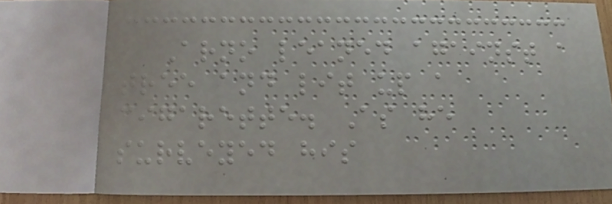Arno leaned against a
tree and lit up a
cigarette. As he
surveyed his
